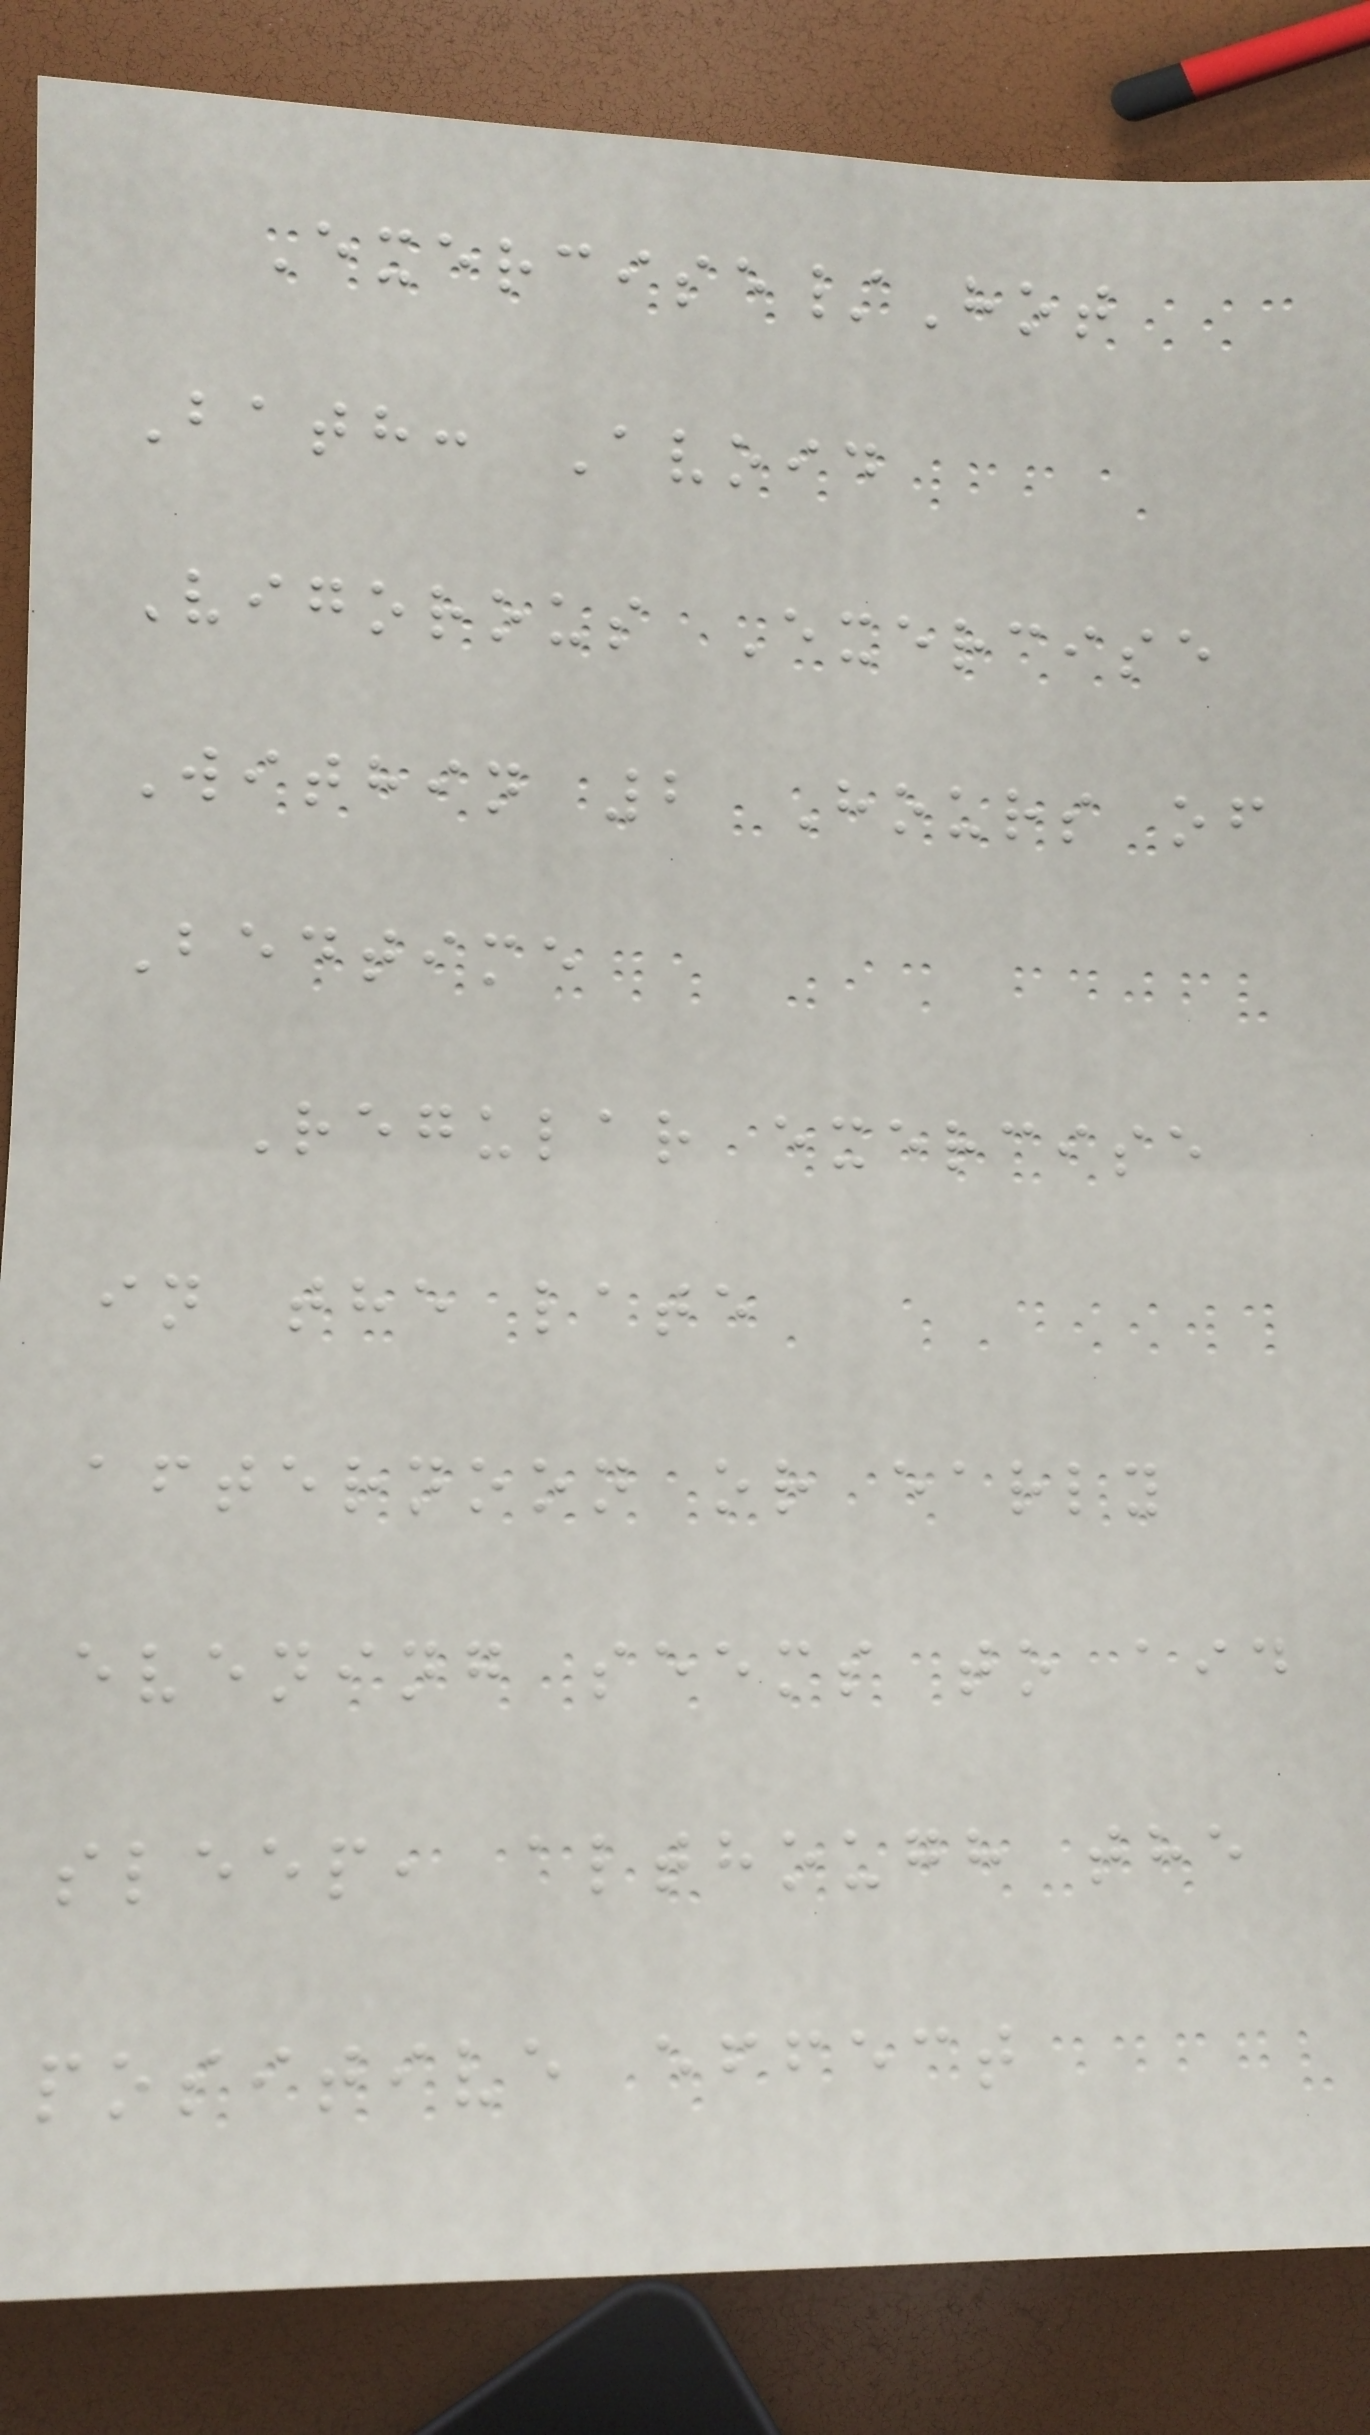Exercise/Hot
Bath: Avoid
Vigorous Exercise
Within 2 Hours of
Bedtime
Regular exercise
in the late
afternoon or early
evening seems to aid
sleep, although the
positive effect
